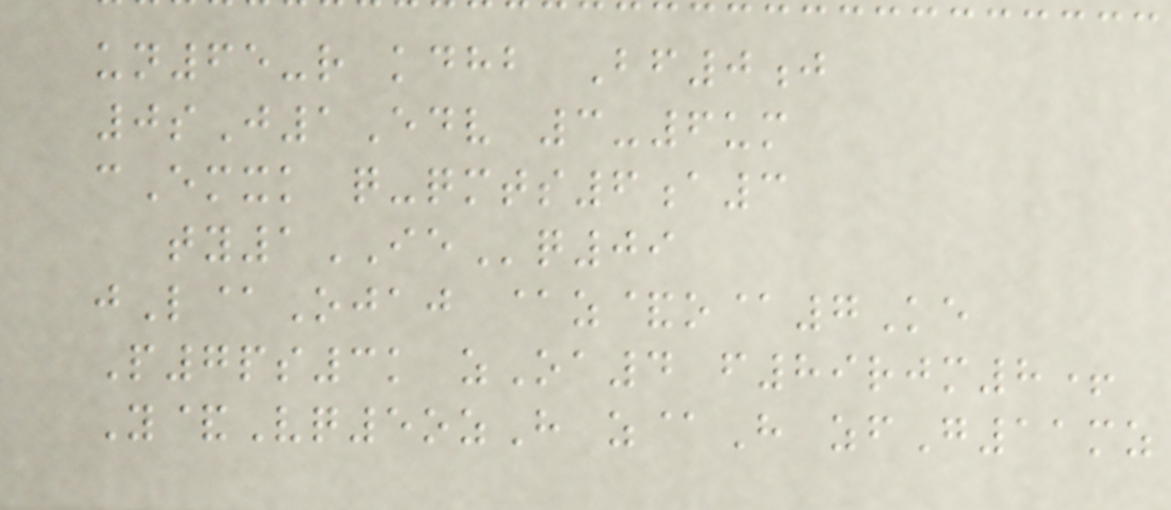un65-r kdhb Bf0j
0sJ1Edv 3-6um
cEmxk q-qmts6a3
ty1IEq09
jL@Ojaj @z&o@7Ke
P7ps3k zOa4 f89rjm8+
Y&Vq5ozH z@H zfG11mz
